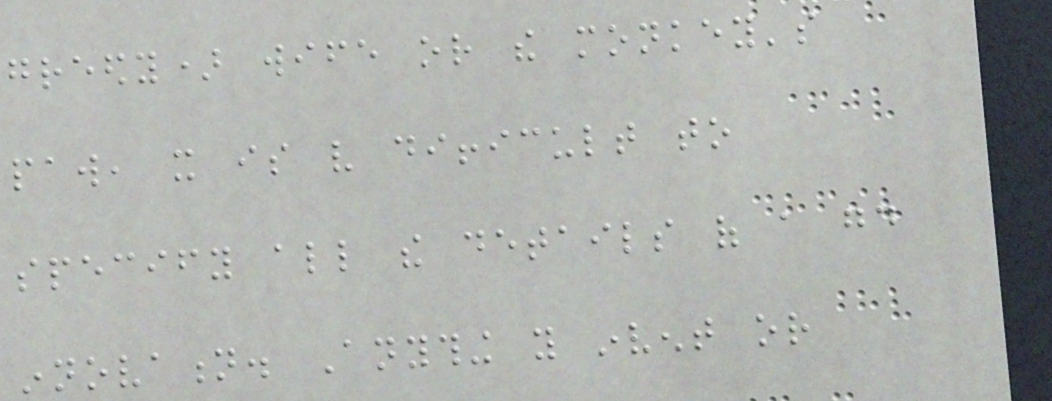greedy) wife or the monkey's
paw, it is very difficult to
specify all the details of a good
innovation. Anything you invent or
